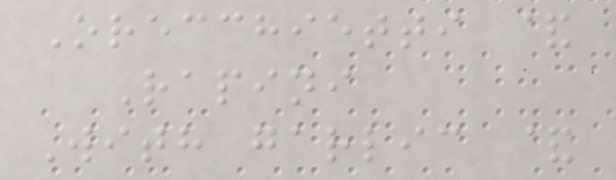Orecchietti &
Rapini
With garlic &
